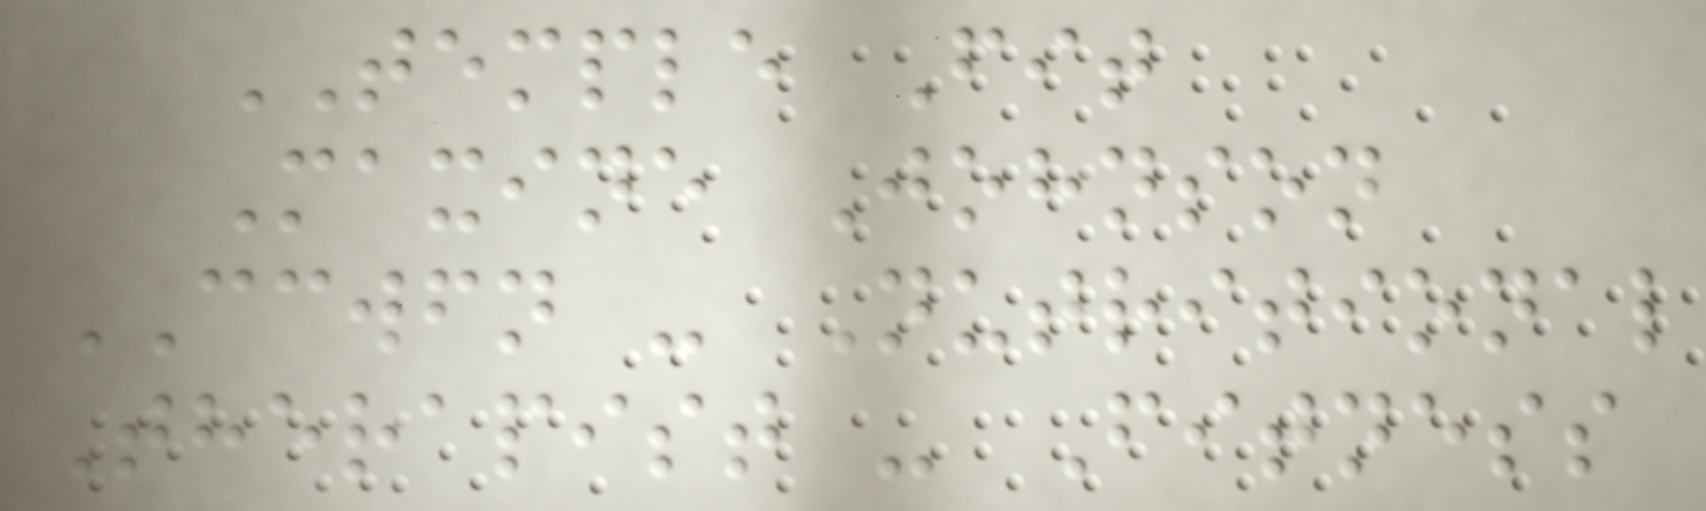TEMPLE Fit
Maxine Johnson
CCWFN - Nutritional
Therapist - Fitness
